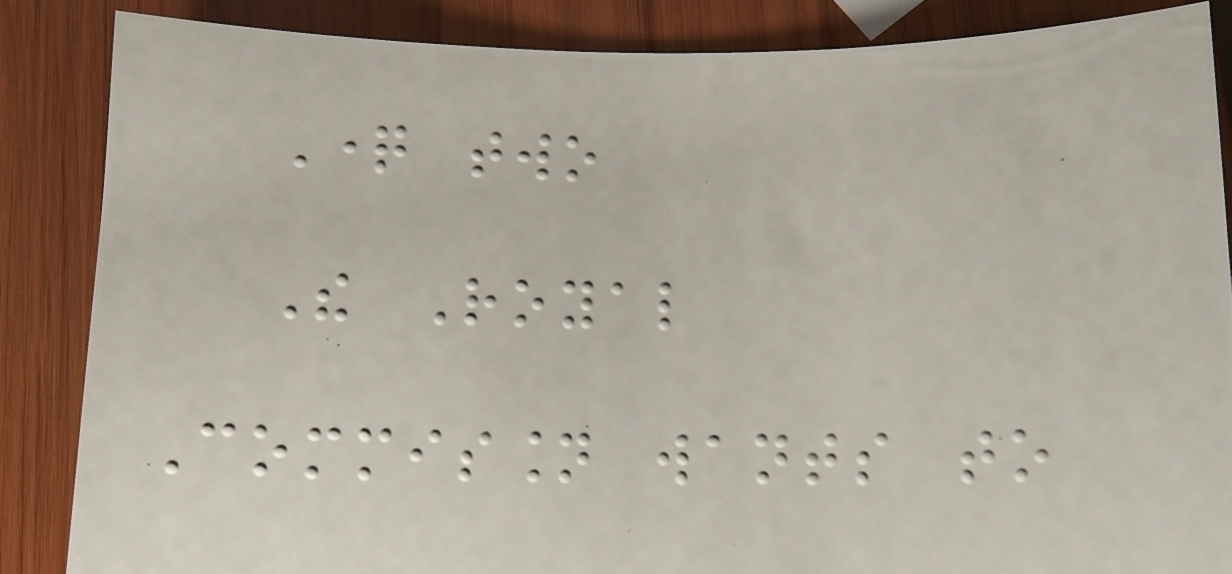Question two
The Royal
Commission wants to
